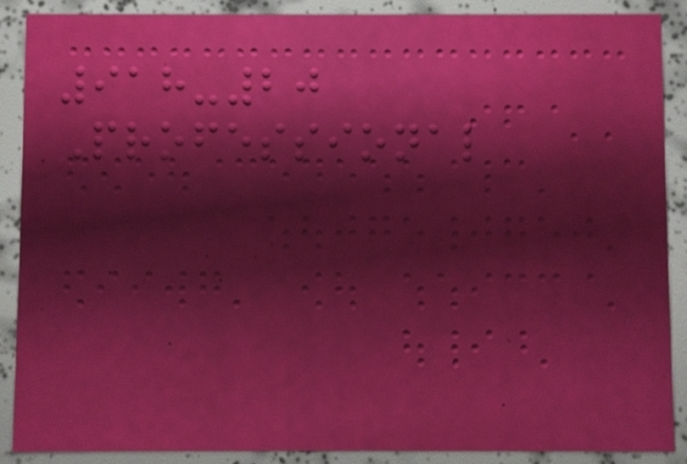918-20
Professional
